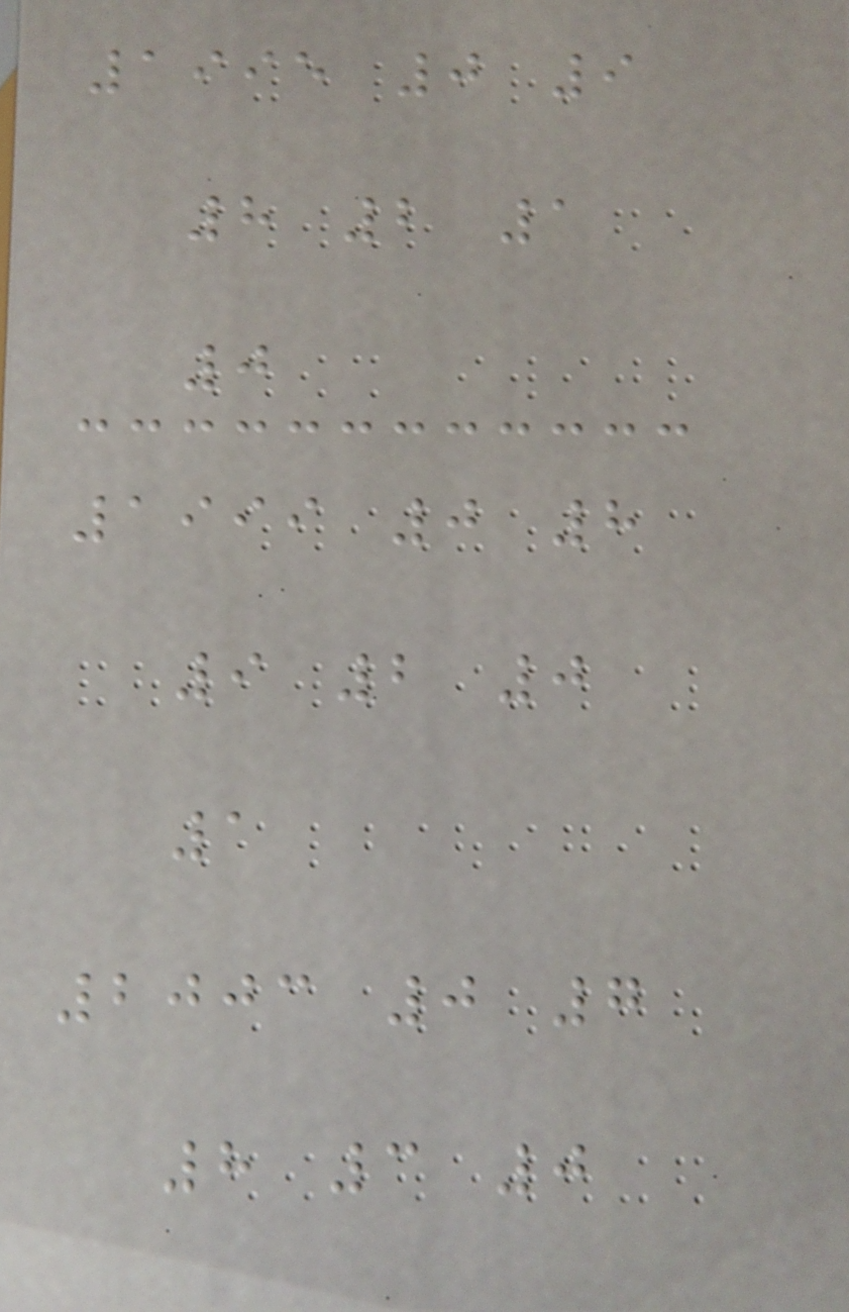1995 0 9
8 2 1
0
1999 0 8
9 2 0
1
2003 0 7
8 3 0
